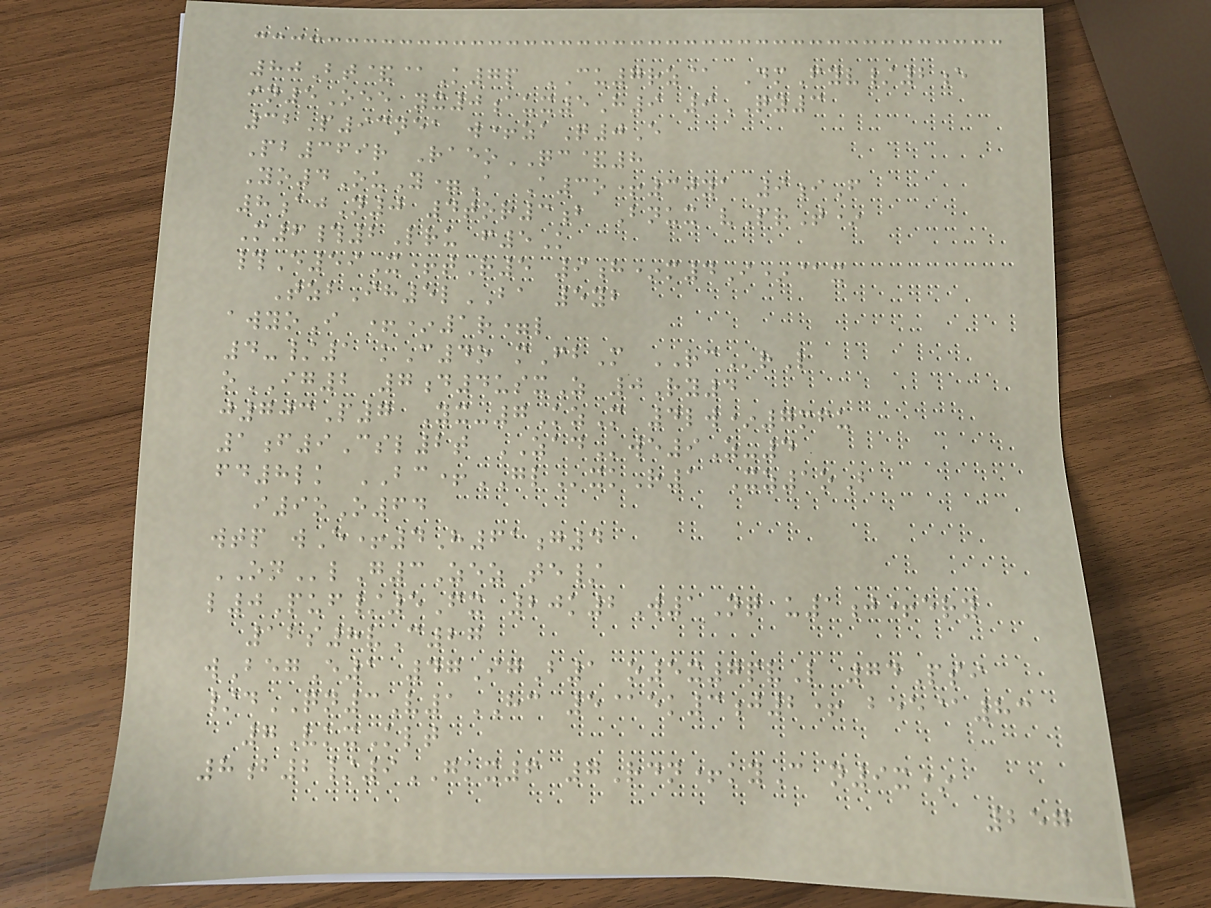80Bt&@K7p CU7rz@ DmFyv/2e
in5Oee yx0aux5H9 9QY3
32P93nea w+zaQ0E
Pb369r RaeoQC&8
Yo4OuY=A A3o+30ya 9iF
8ajN0 4tor3b Bnux vPrT*
M6#2Lru f5K
#E59X+tR5 9h*m4I*@x
TzbIh5lBA 5yb
awyoI +*1r=l
4-/1 kC4o mFbM RCrL
oIG2 7d4usxZ 0Ry4
j703P7 Yx-7KzM 4lw*7mfu
1f9Csl2t ZADwe9Z-4
fd8lk BC+GLxkR1 Xz1oB
i9oO64
wtp wE+4H61g4
ONlG3Zez te/
l0Puf/5Fx 20k2W1Nq u1j+ery
12s8vC27
wBegE1 47IgB1 o5x7pvL 74Psi
/dQN3V1HC 5@ek3j2+ bee@83
7VkxKlt
8b2/9GKX6 7Rdn+kyC n9x*
257
